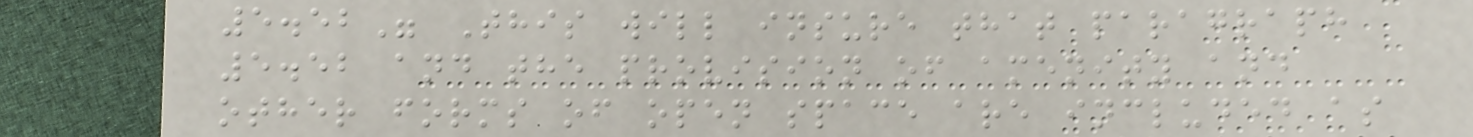5.52" This will insure that paragraph
5.52 and the provision of amenity and
other forms of open space are included as
